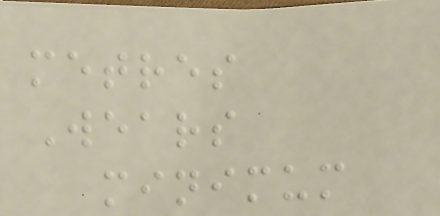metres
Wears
minimum
